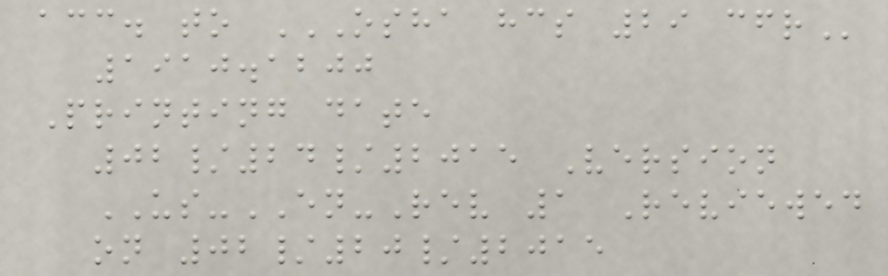acc. to OSHA HCS 29 CFR
1910.1200
Printing date
02/24/2015 Version
US-EN-Rev 1 Reviewed
on 02/20/2015
